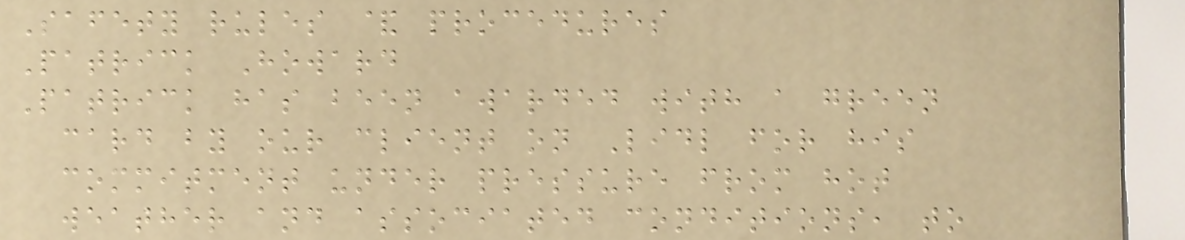Safety rules & procedures
Patrick Howard
Patrick has been awarded with a green
card by our client on Lidl for his
commitment under pressure from hot
weather and associated conditions, to
